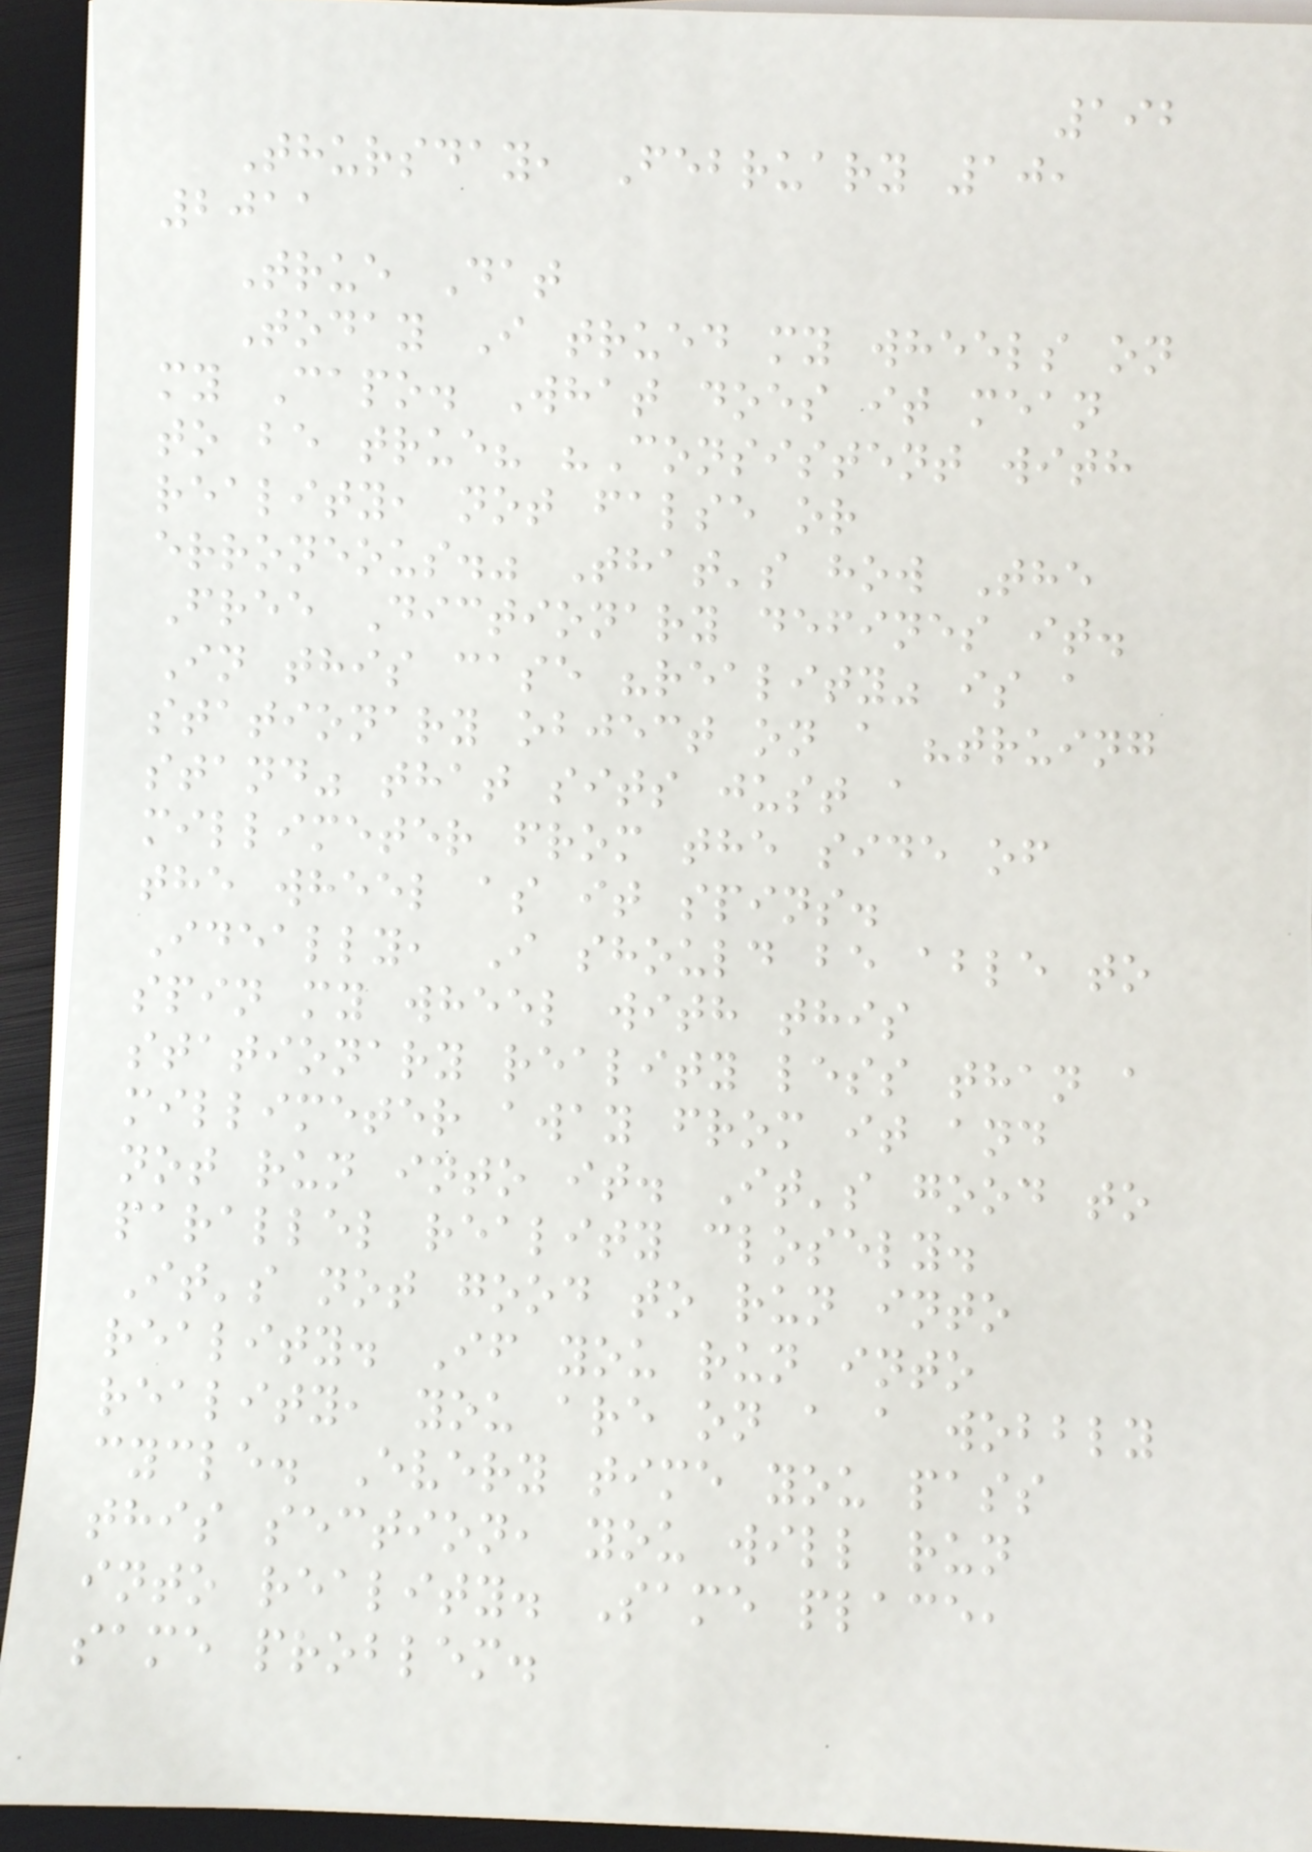192
Thursday, February 10,
2011
True Dat
Today I trued my wheels on
my Capo. What does it mean
to be true? "Consistent with
reality, not false or
erroneous." That's how The
Free Dictionary defines it.
In this case "reality" is a
stationary object on a "truing
stand" that sits just a
millimeter from the side of
the wheel as it spins.
Ideally, I should be able to
spin my wheel with this
stationary reality less than a
millimeter away from it and
not run into it. It's good to
parallel reality closely.
It's not good to run into
reality. If you run into
reality, you are on a a wobbly
cycle. Every time you pass
this section, you will run
into reality. Same place,
same problem.
